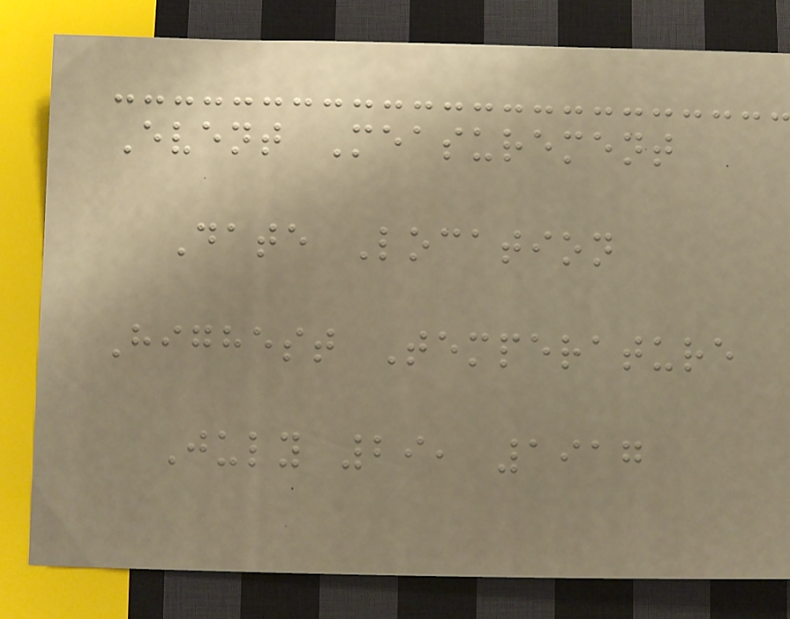Event Measurement
Date Location
Highest Temperature
July 29, 1917
